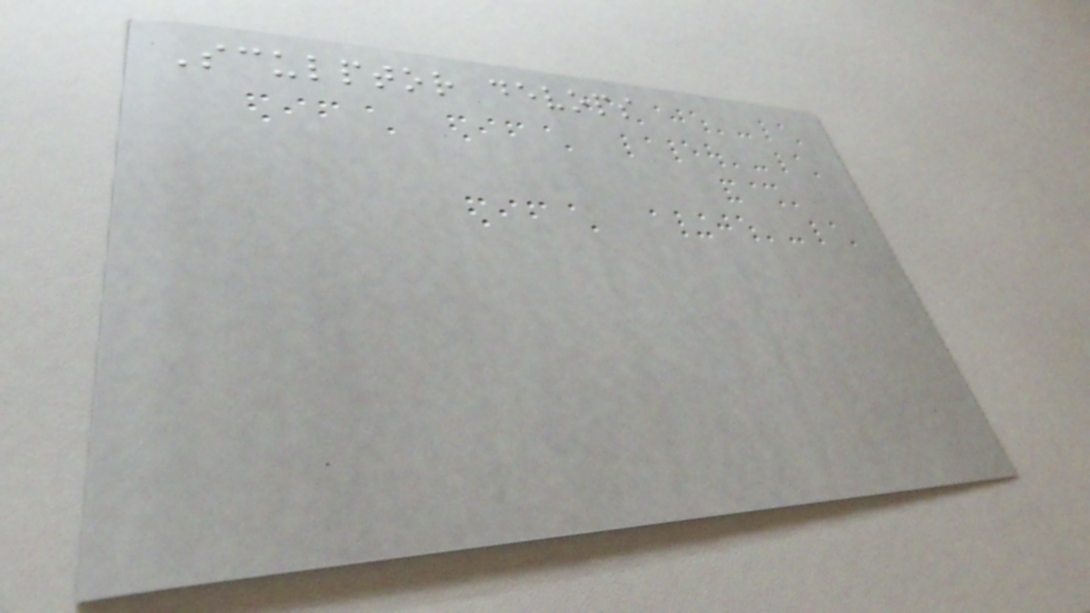Sculptor devops
